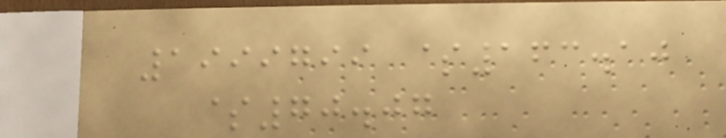1999799 $163.10
$70.07
